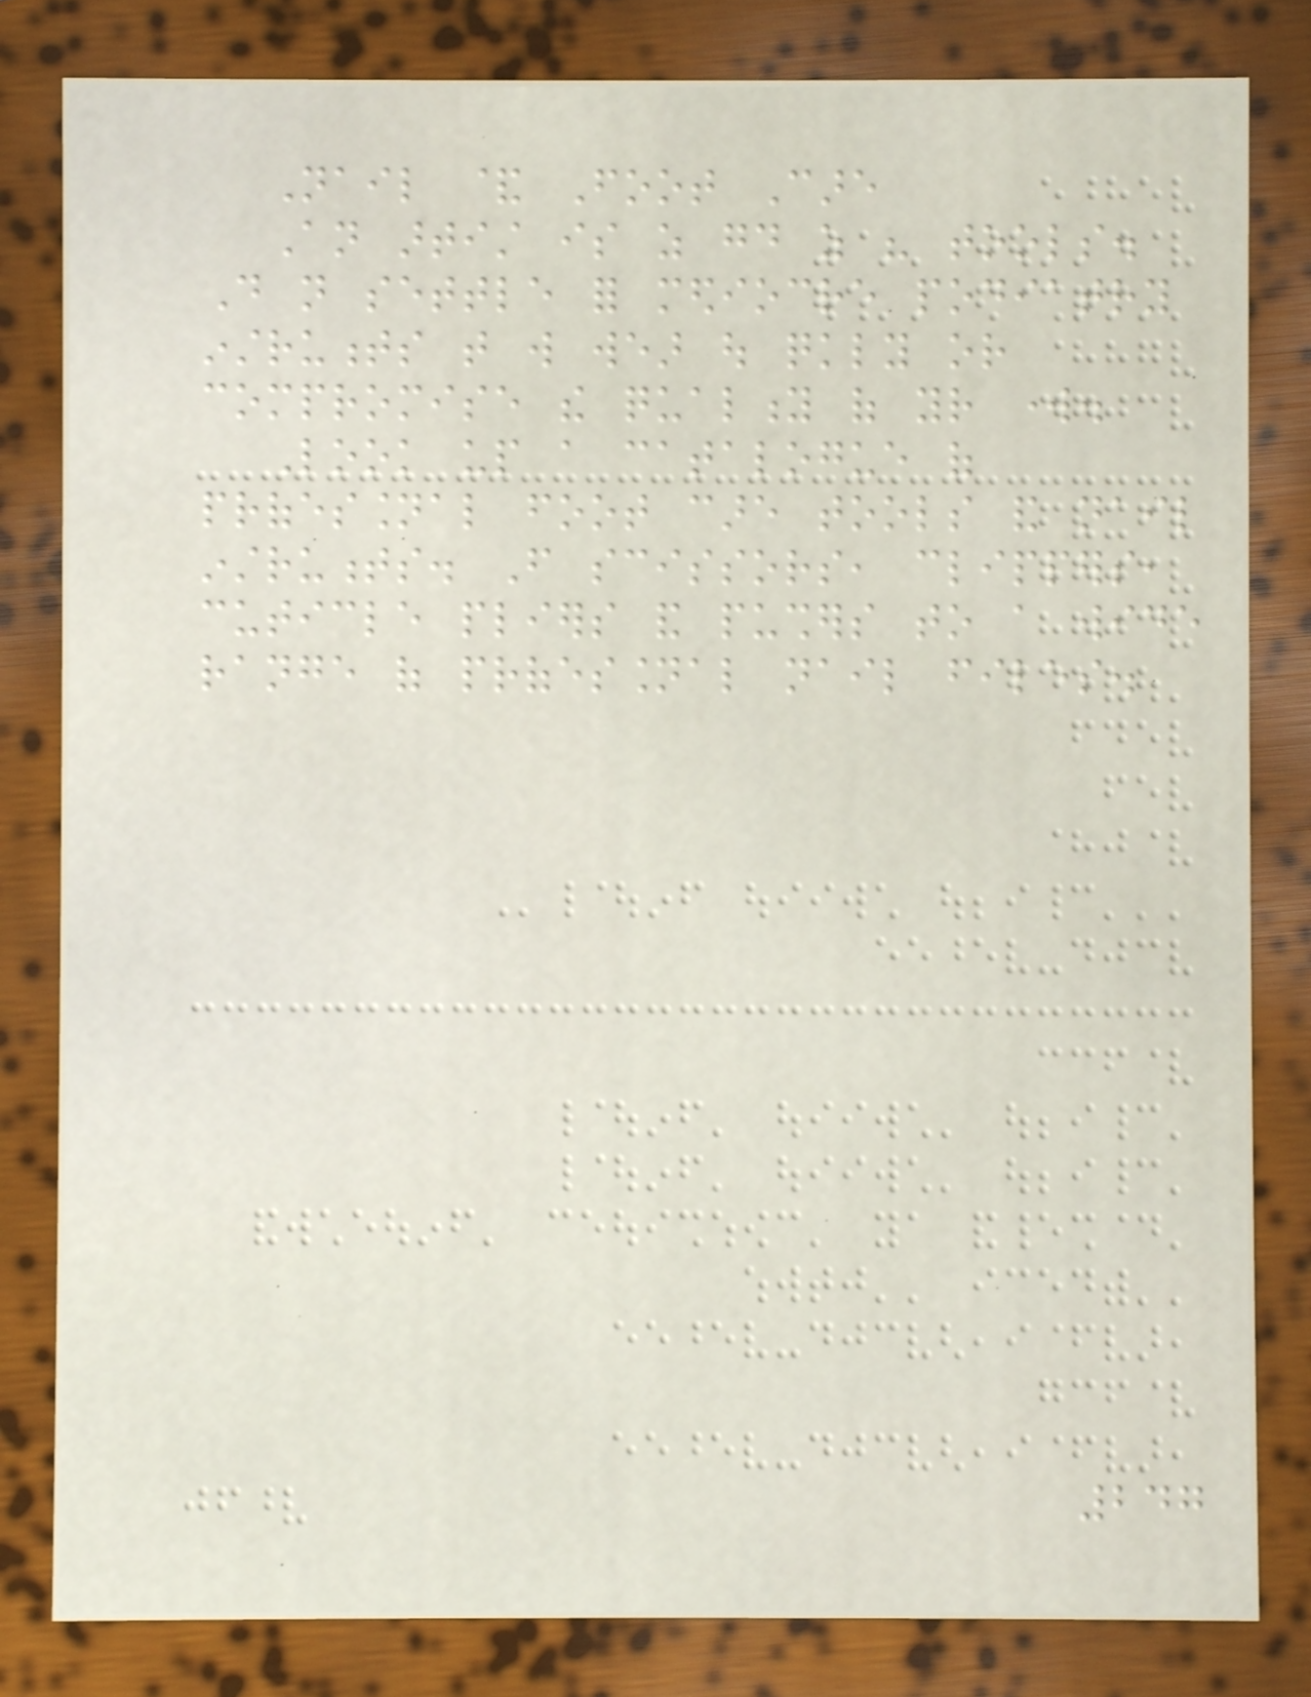Nail & Foot Care
An artist is as good as his tools.
Do not settle for mediocre podiatry
instruments that will wear out quickly or
compromise the quality of your work.
Look up a catalogue of
professional foot care tools and nail
instruments. From scissors, clippers,
cuticle pliers and pushers to a wide
range of professional nail files.
247
